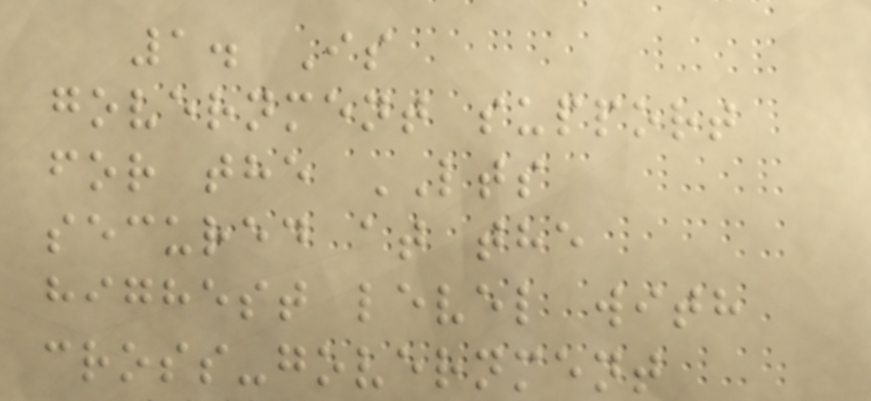1. Is
government support
for the LTS
secured at the
highest level with
cross-government
